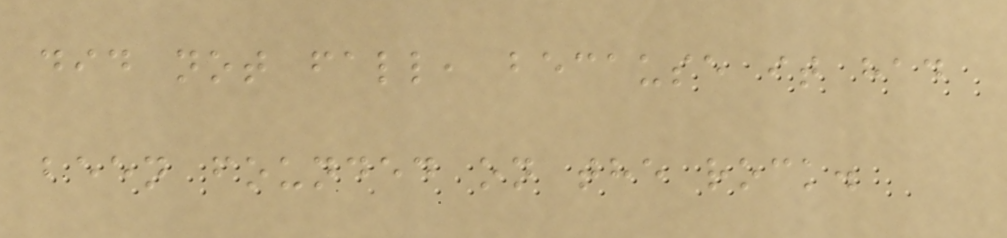did not fall, because it had
been founded on the rock.
